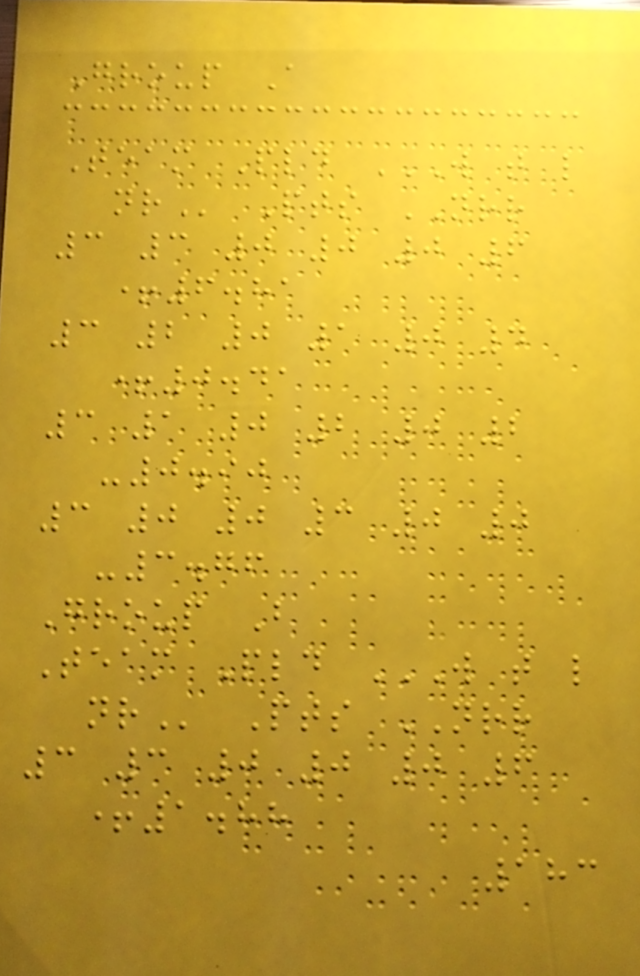Group A
Team Pld W T L
NR Pts NRR
3 3 0 0 0 6
+6.81
3 2 0 1 0 4
+0.41
3 1 0 2 0 2
-0.90
3 0 0 3 0 0
-3.76
Group B
Team Pld W T L
NR Pts NRR
3 3 0 0 0 6
+1.88
183
